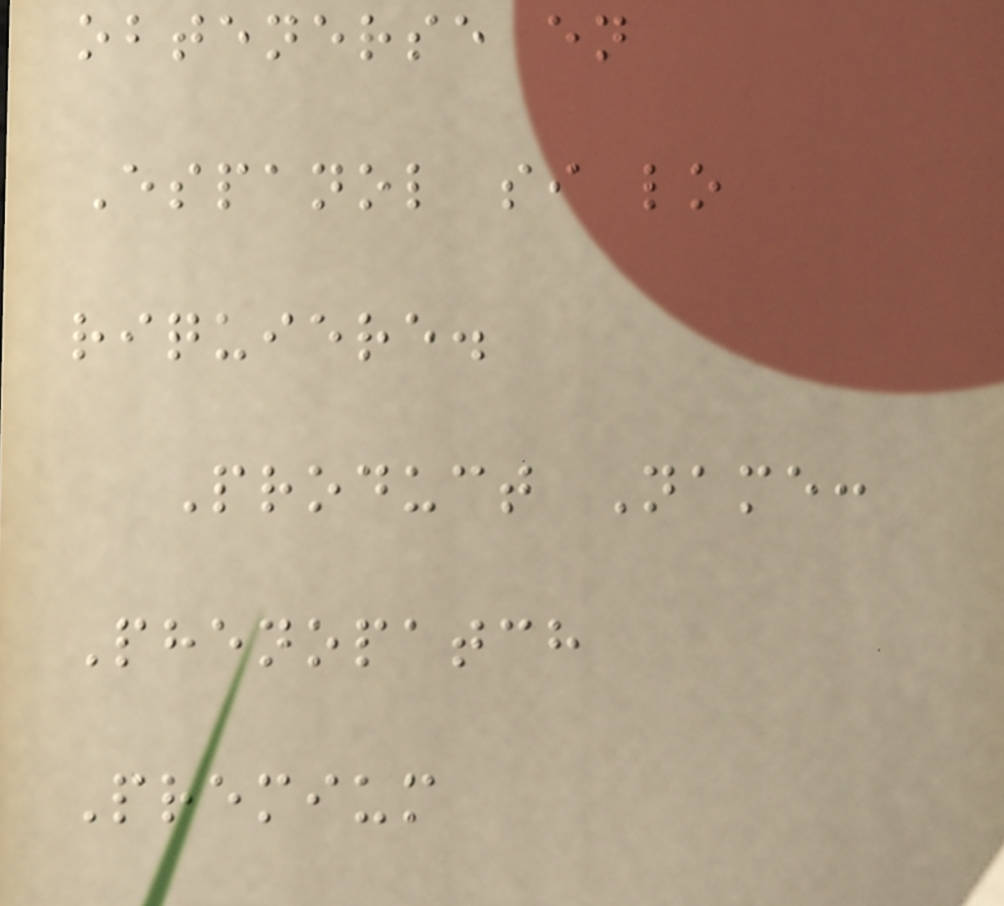obtenerse en
Espanol si lo
riquiere.
Product Name:
Phenopatch
Premium
